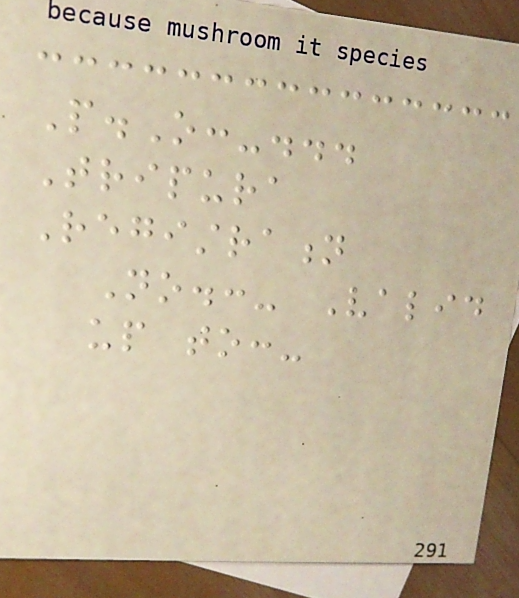P.O:-...
Tripura
Registration
No.:- Valid
up to:-
